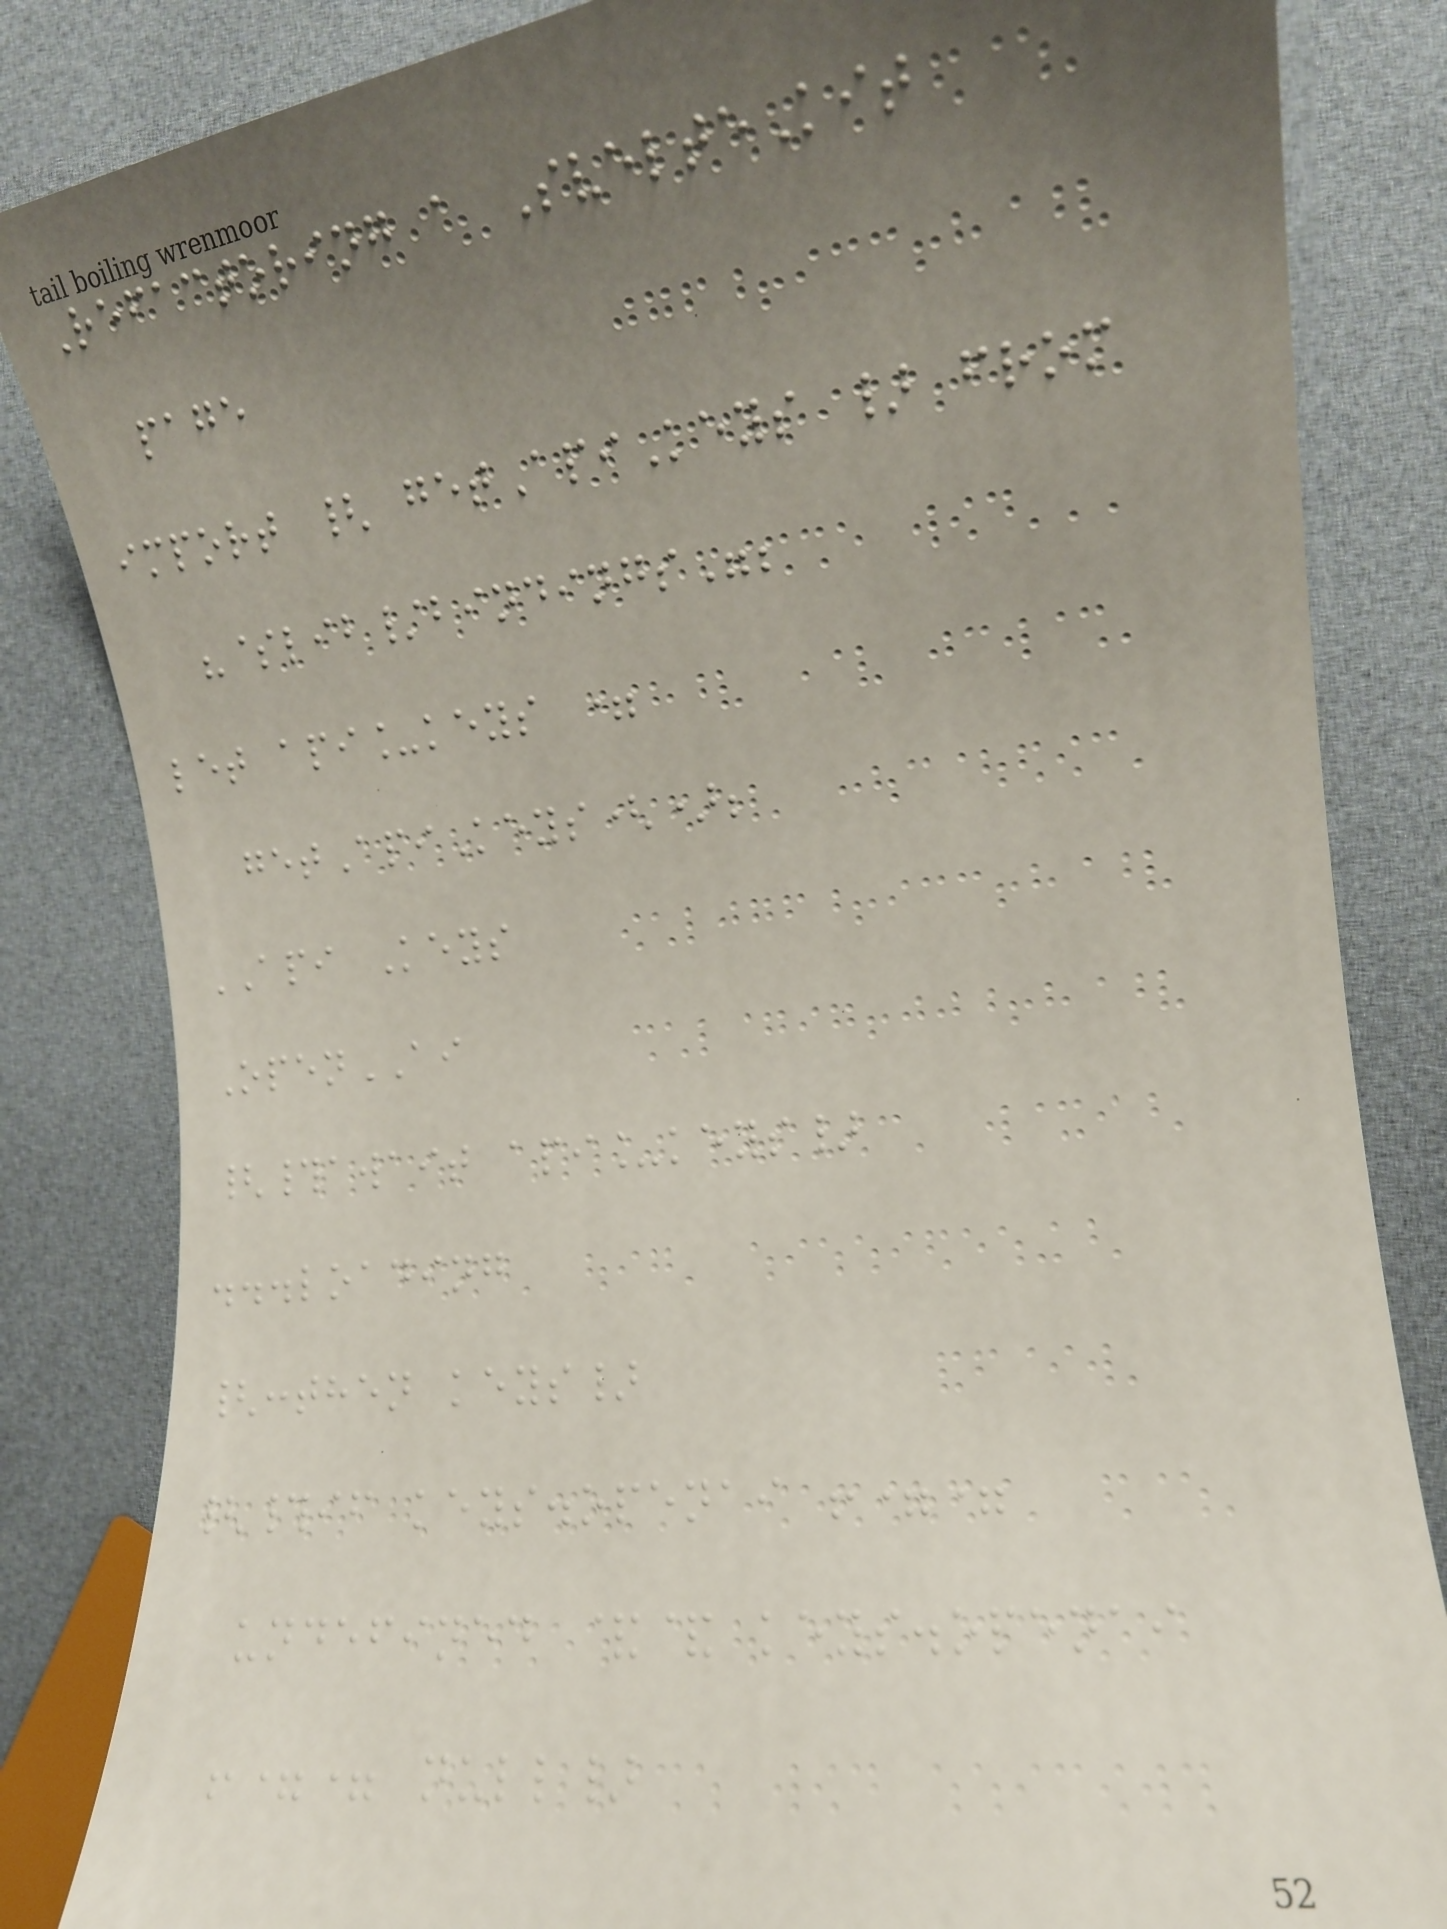Refactoring a SvelteKit
page
import { getApiKeys } from
"$lib/bindings";
let api_keys =
getApiKeys();
API Keys
OpenAI
{#await api_keys}
...loading
{:then keys}
{#if keys.openai !==
undefined && keys.openai
!== null}
